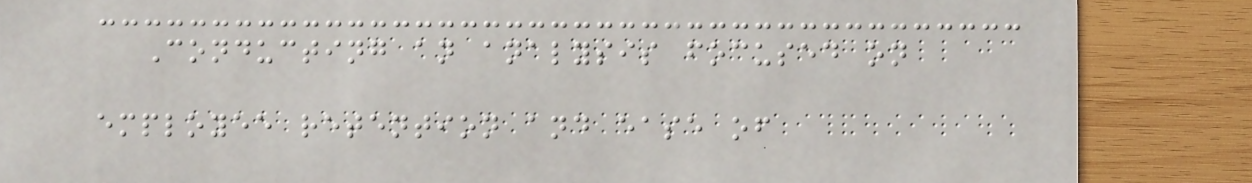Conducting an analysis focused on
employee retention and ease of
